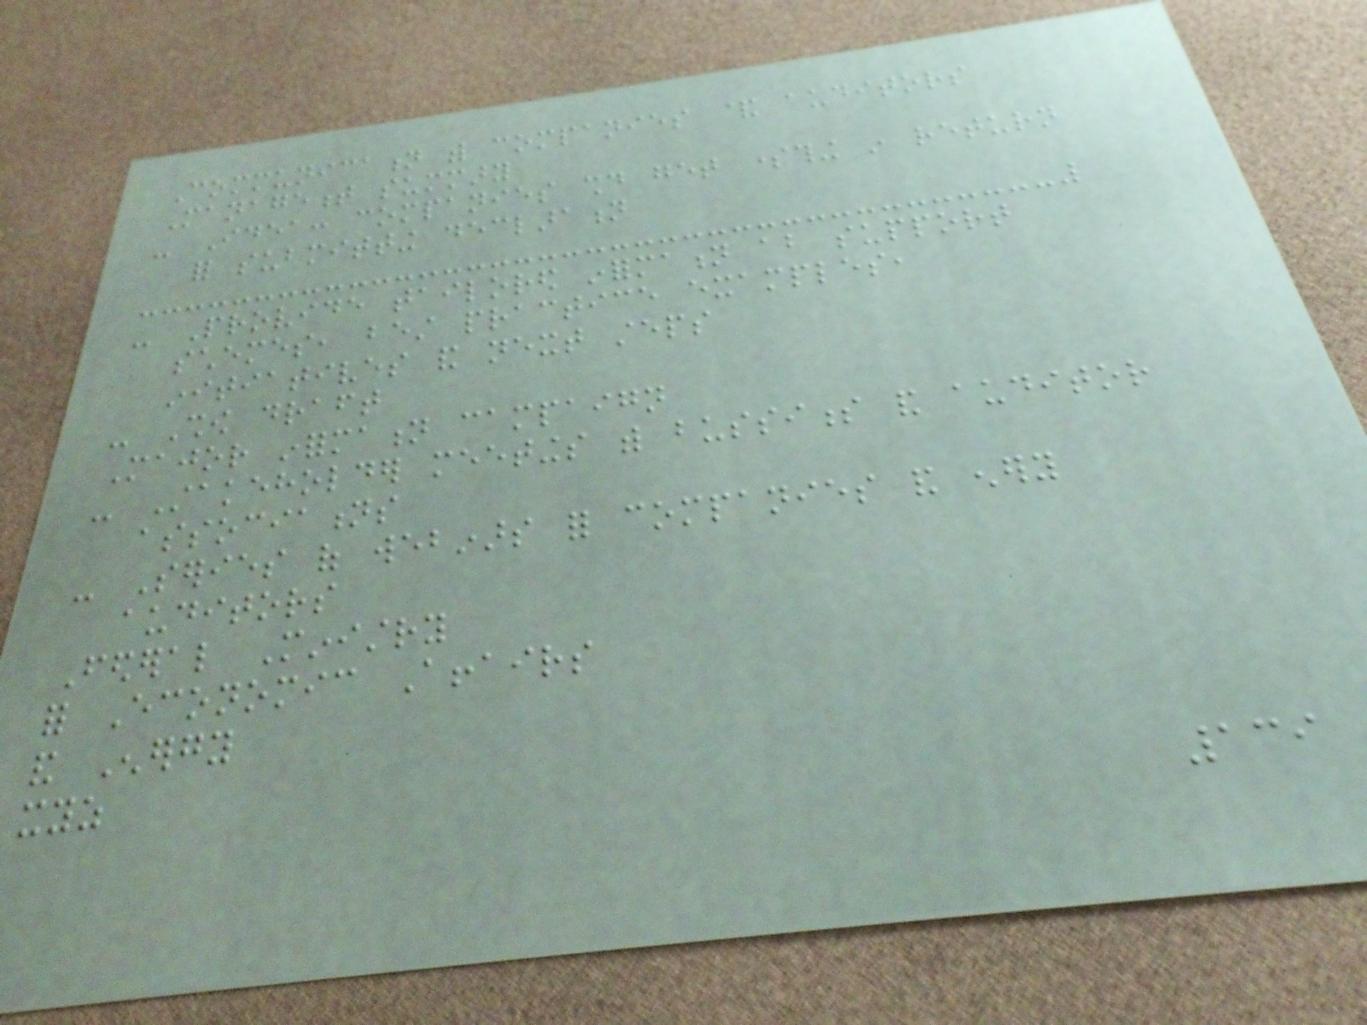Communication with companies & auditors
Management summary
- Idea: companies should get something in return
for submitting declaration
- Provide tailored information about support
schemes, best practice examples,
initiatives and next steps
- Show draft
Major information campaign
- Stakeholder meetings with bussiness and auditor
associations
- Series of webinars for companies and enery
auditors
Federal Ministry
for Economic Affairs
and Energy
xyz
139
